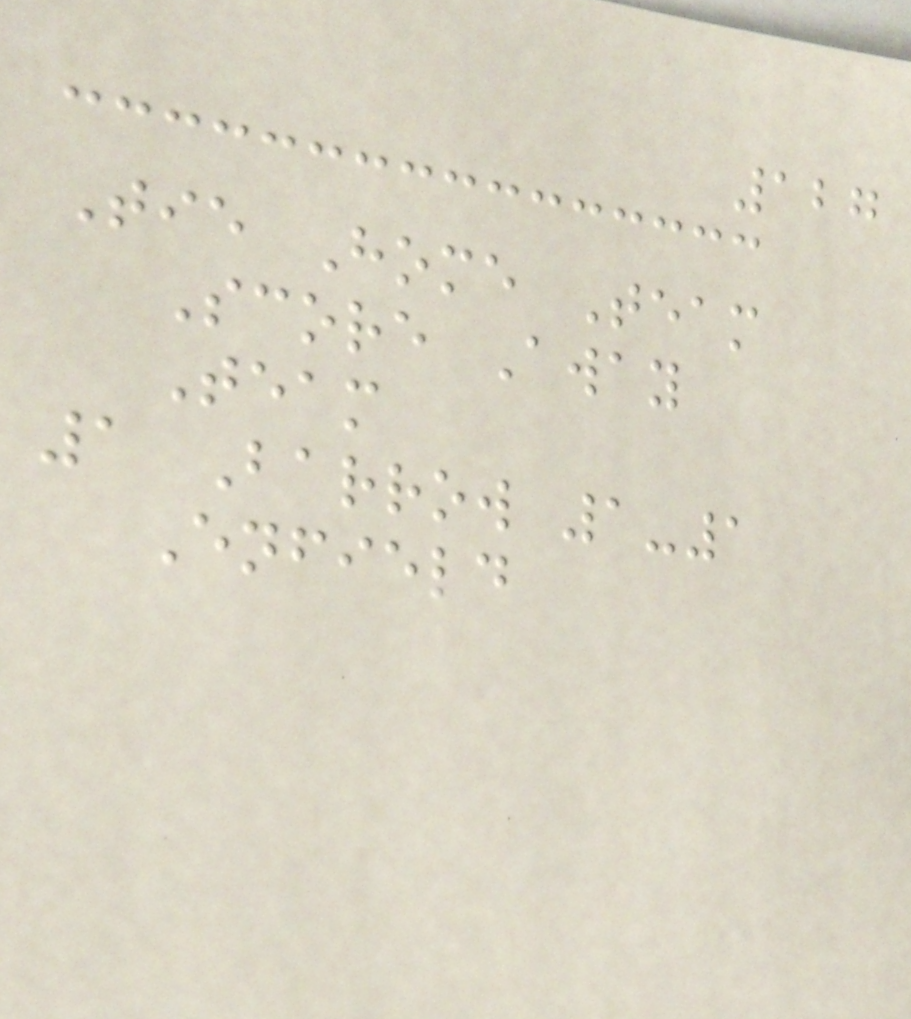127
Tie Home Team
Score Away
Team
1 Barrow 1-1
Enfield
